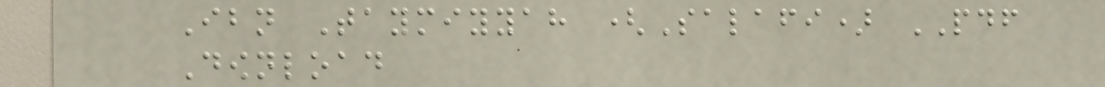Ibn Taymiyyah (Salafi) PDF
Download
